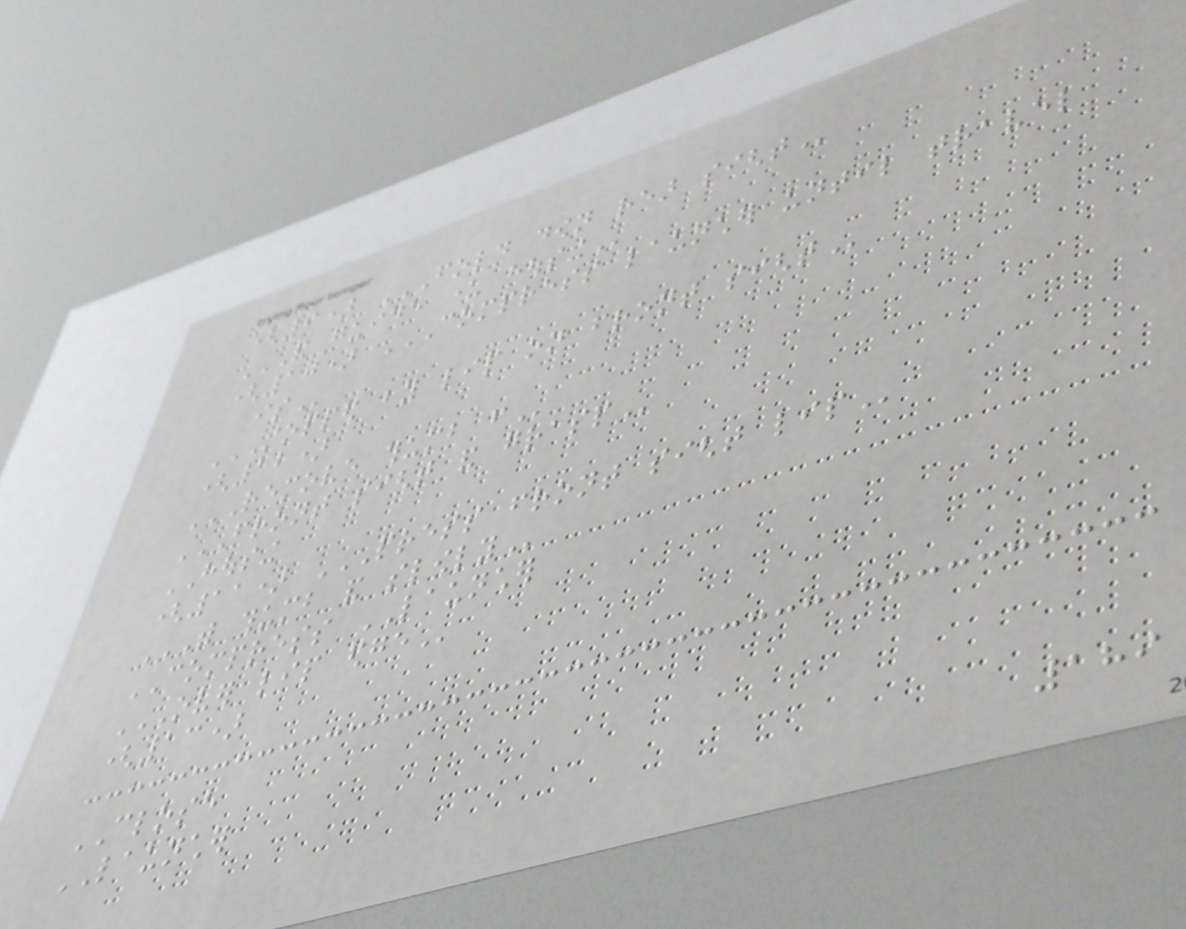(9) FOLD DOWN REAR SIGHT
AND GUIDE UNDER HOUSING
(10) COMPRESS LAUNCHER UNTIL TRAVEL
IS
STOPPED BY LIP ON FRONT SIGHT
(12)
REMOVE THUMB FROM
FRONT SIGHT AND GRASP
HOUSING
(11) PRESS FRONT SIGHT LIP
WITH THUMB AND SLOWLY
COMPRESS LAUNCHER
OVER LIP EDGE
(13)
CLOSE
LAUNCHER
189
